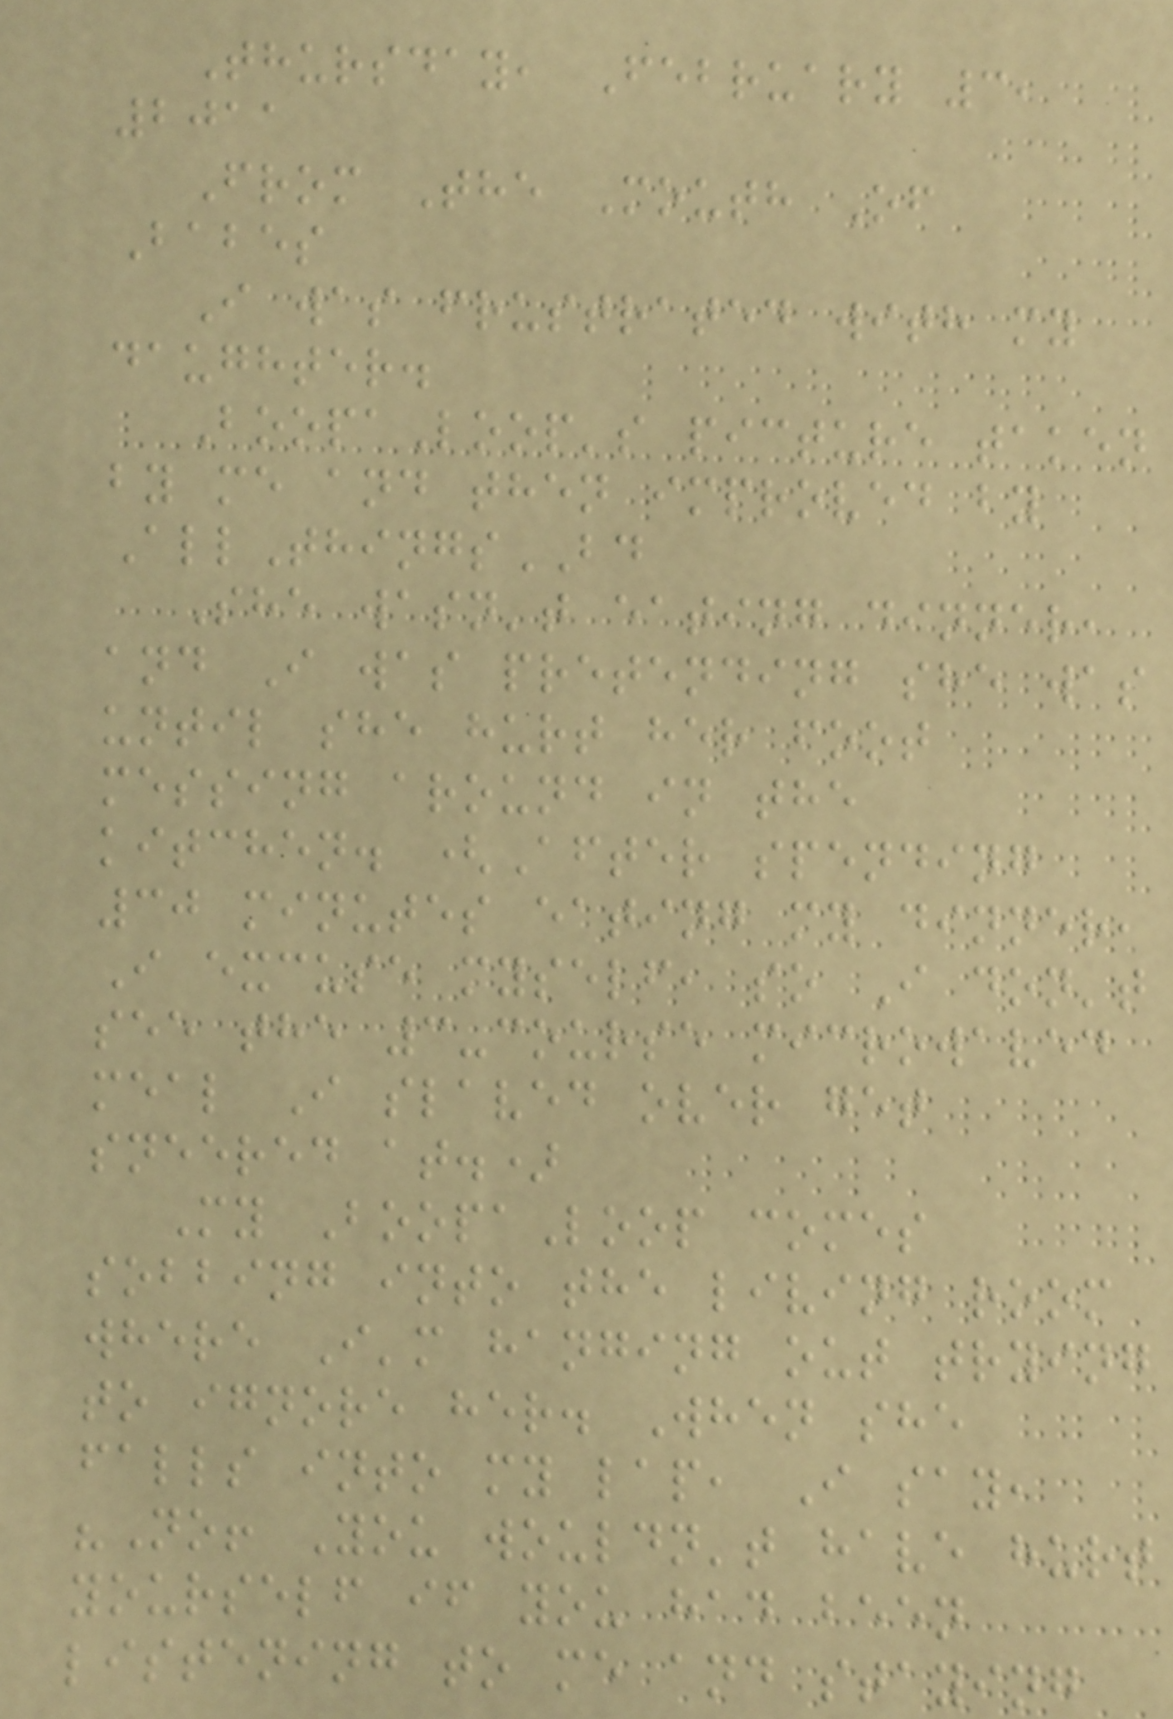Thursday, February 3,
2011
From The Mouth Of
Babes
I was frustrated with my
daughter.
BoopaLoop's picture taken
by me and then improved by
AllThingsBD
She wasn't eating dinner,
and I was pretending she was
until she hurt her foot
messing around in the
kitchen. (After spending
30 minutes eating my dinner,
I excuse myself, so I don't
see the 3-course microwaved
meal I slaved over get
sneered at.)
My BoopaLoop comes
sobbing into the living room
where I'm hanging out trying
to ignore her. When she
falls into my lap, I say,
"No! You wouldn't have hurt
yourself if you had been
listening to me and staying
